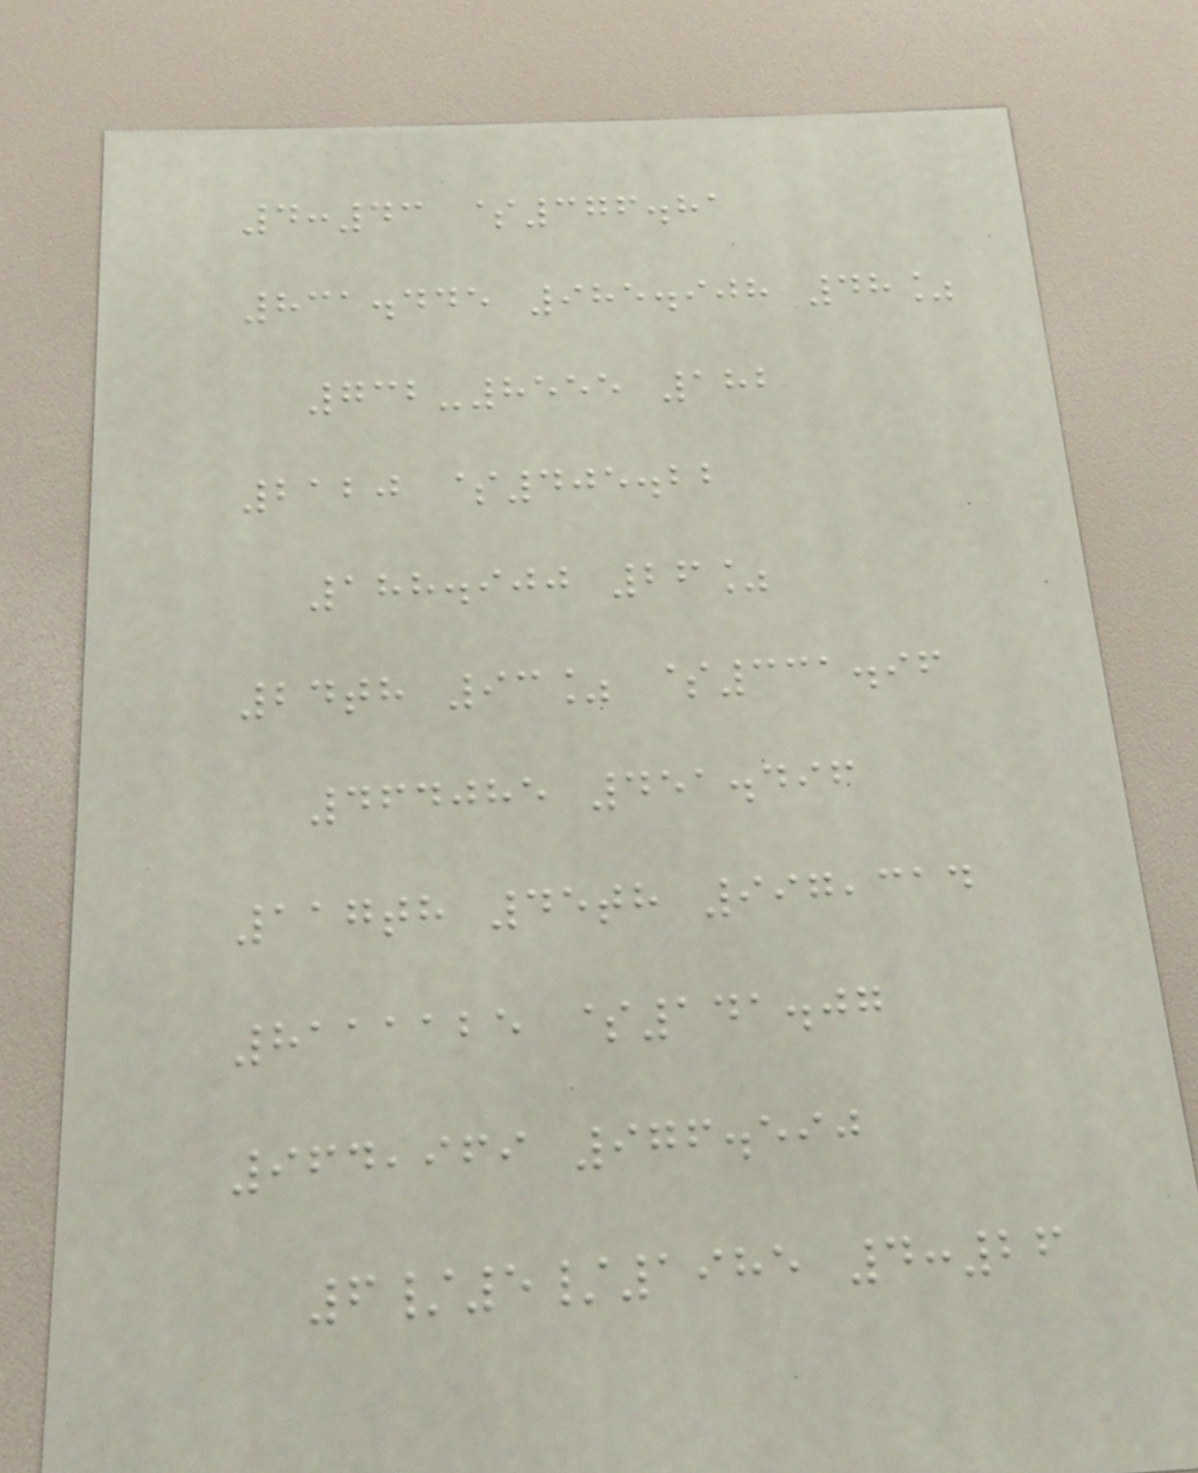4:43 $376.81
831.445 985.908 48%
732-8555 182
2120 $405.22
188.900 26%
24th 93% $331.96
464085 451.496
117th 45th 997,314
8111125 $141.07
964,969 976.590
6/5/1985 4:26
